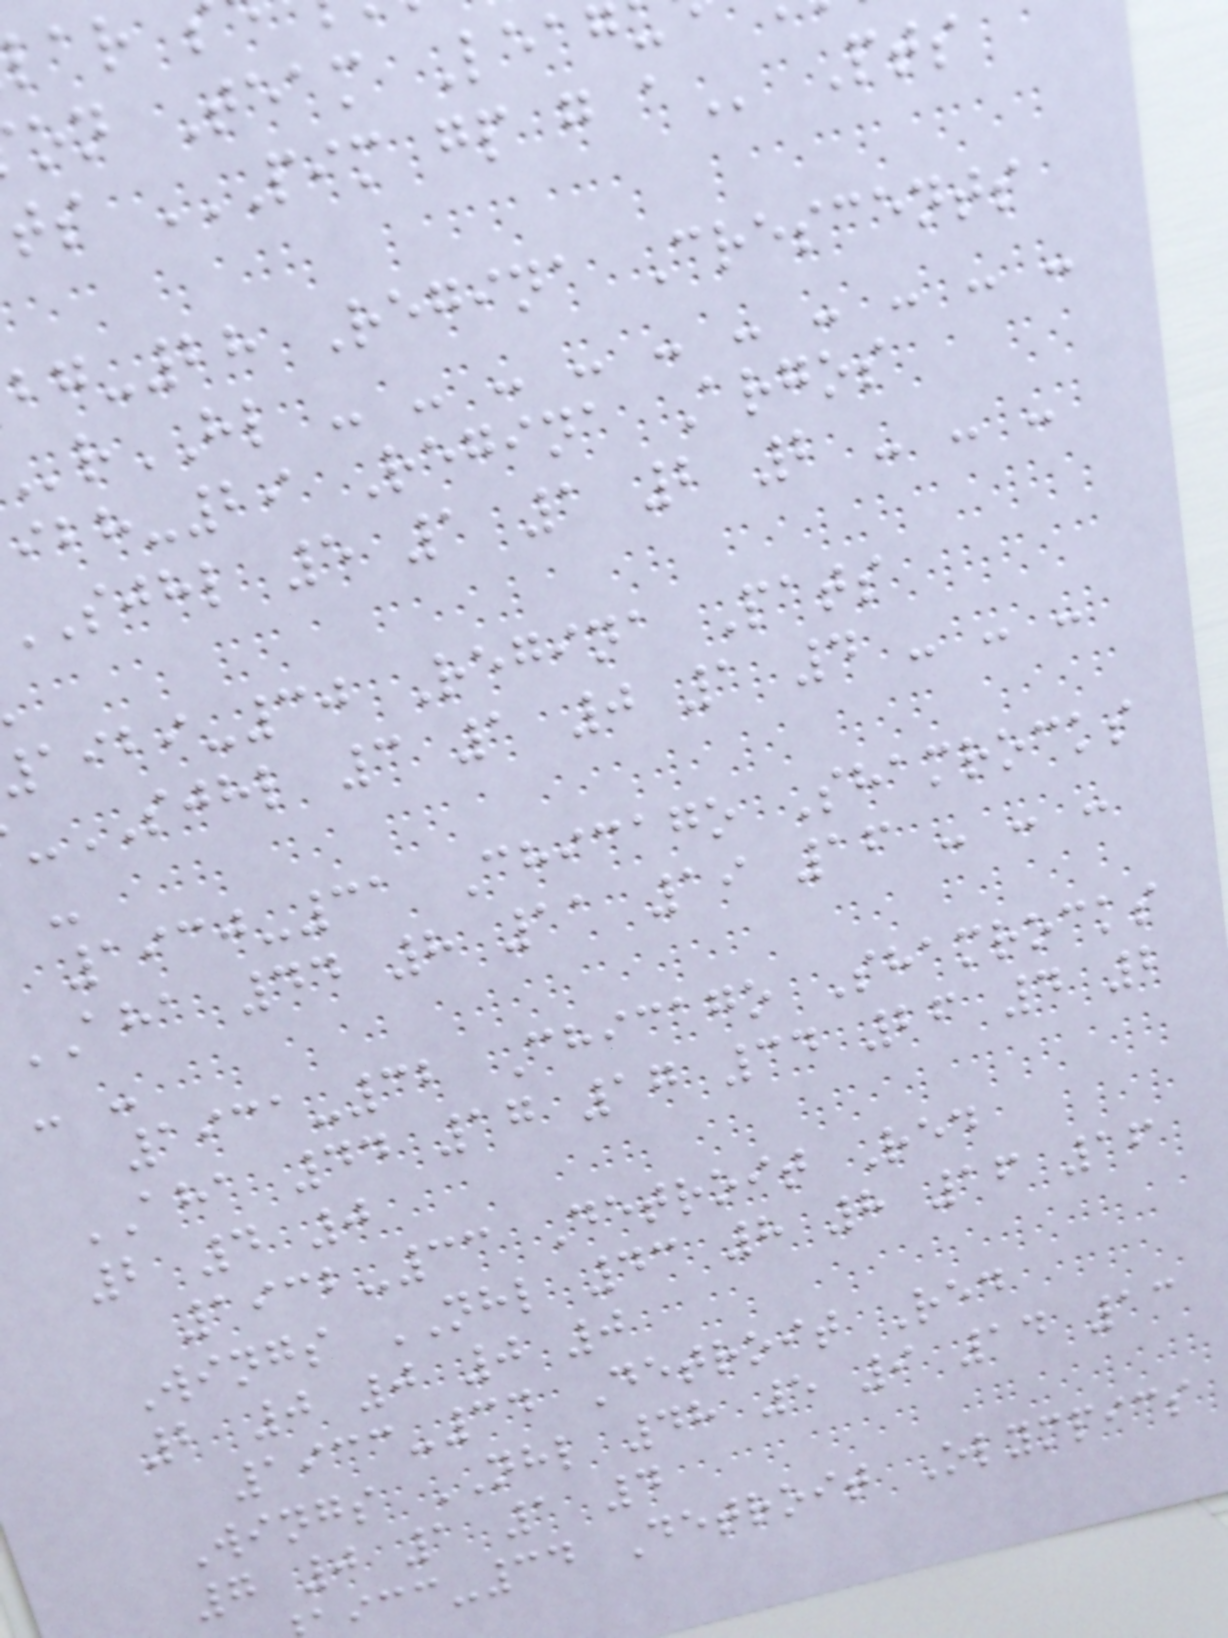on Team Leag
-28 Regina Crescents
rHL - - - - - - - - - -
-29 Regina Argos
sjhl 5 1 1 2 2 - - -
-30 Regina Pats
-SJHL 3 1 0 1 4 - - -
1930-31 Chicago Shamrocks
AHA 44 8 11 19 16 - - -
- -
1931-32 Chicago Shamrocks
AHA 44 17 17 34 26 4 2
2 4 0
1932-33 Detroit Red
Wings NHL 43 8 8 16 16
2 0 0 0 0
1933-34 Detroit Red
Wings NHL 48 5 9 14 13
7 0 1 1 4
-34 Detroit Olympics
